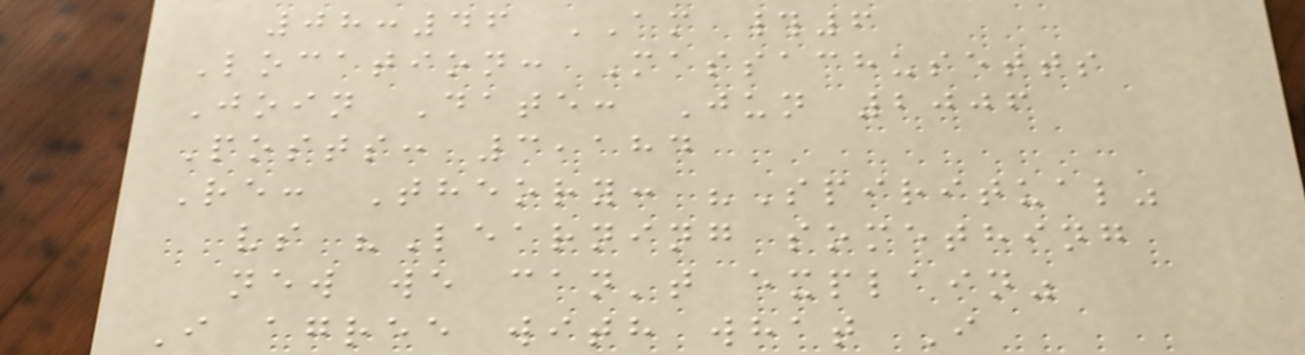08:46 AM #6
Location: Massachusetts
Join Date: Jun 2006
Posts: 3,184
Re: Theory: "Spiritual"
vs "Learning something
new we can't explain"
I agree with what I
